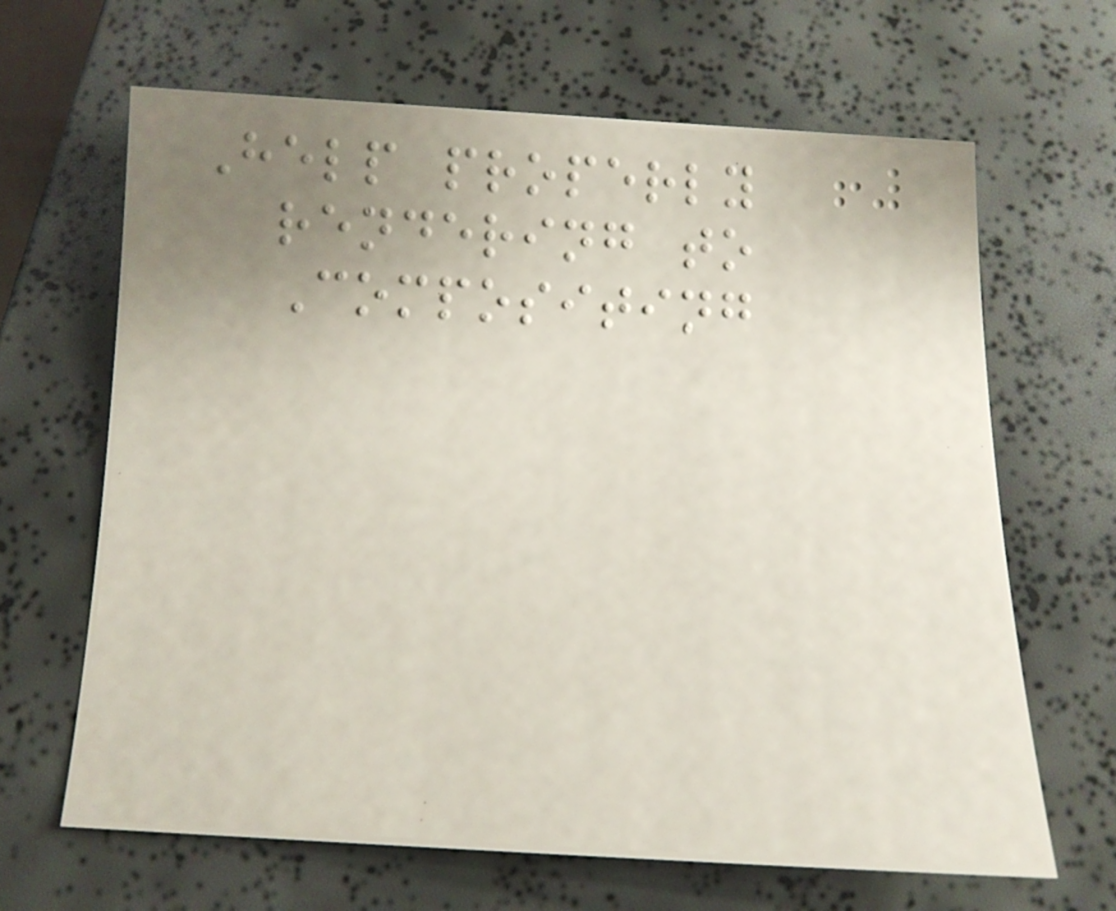Help properly
rendering to
Compositing
